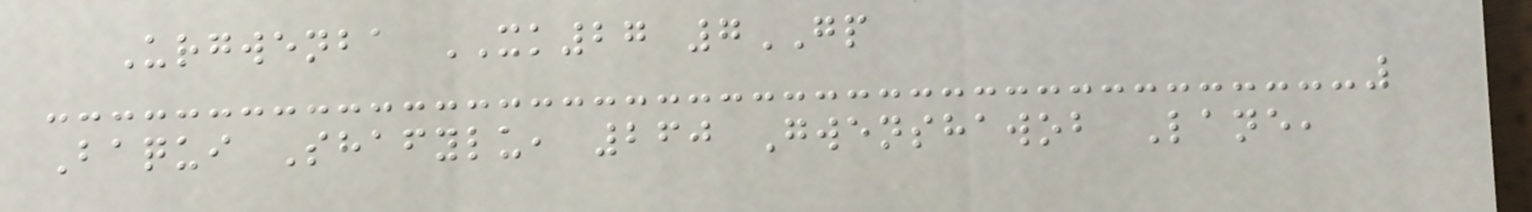Urgwenba XK27 7GP
Baqui Shafylu, 260 Gwenshawob Lane,
